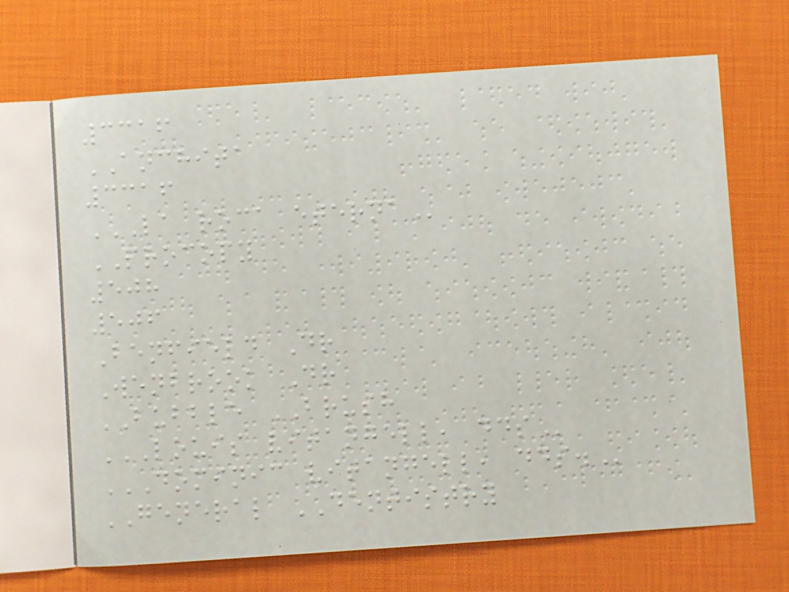3316
ANCHITA
3316
LA ROCA ETERNA
PROCOPY
508
506
Benfield Dr
Wenbrook Dr
BUBBLE BRUSH
LOUIS VITANGELL, DDS
DOMINIC VITANGELL, DDS.
GENERAL DENTISTRY
